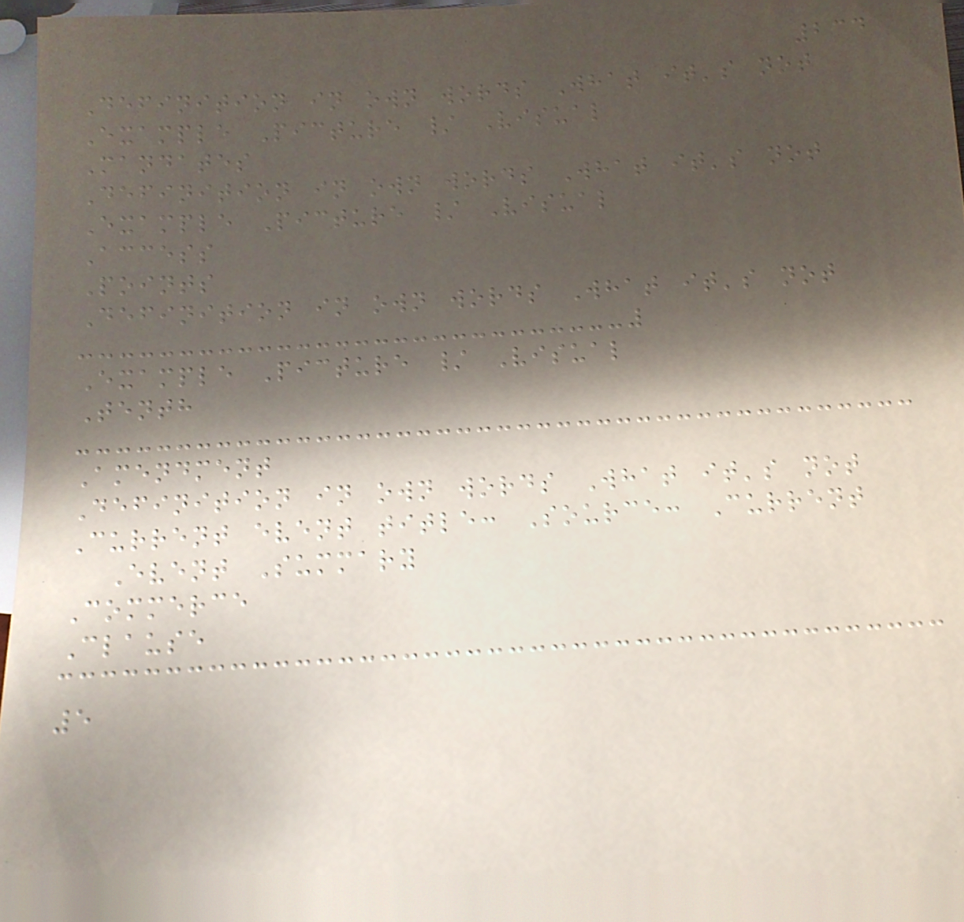234
Definition in own words What it's not
Example Picture / Visual
Mandates
Definition in own words What it's not
Example Picture / Visual
Access
Points
Definition in own words What it's not
Example Picture / Visual
Tenth
Amendment
Definition in own words What it's not
Current event title: Source: Current
Event Summary
Commerce
Clause
5
